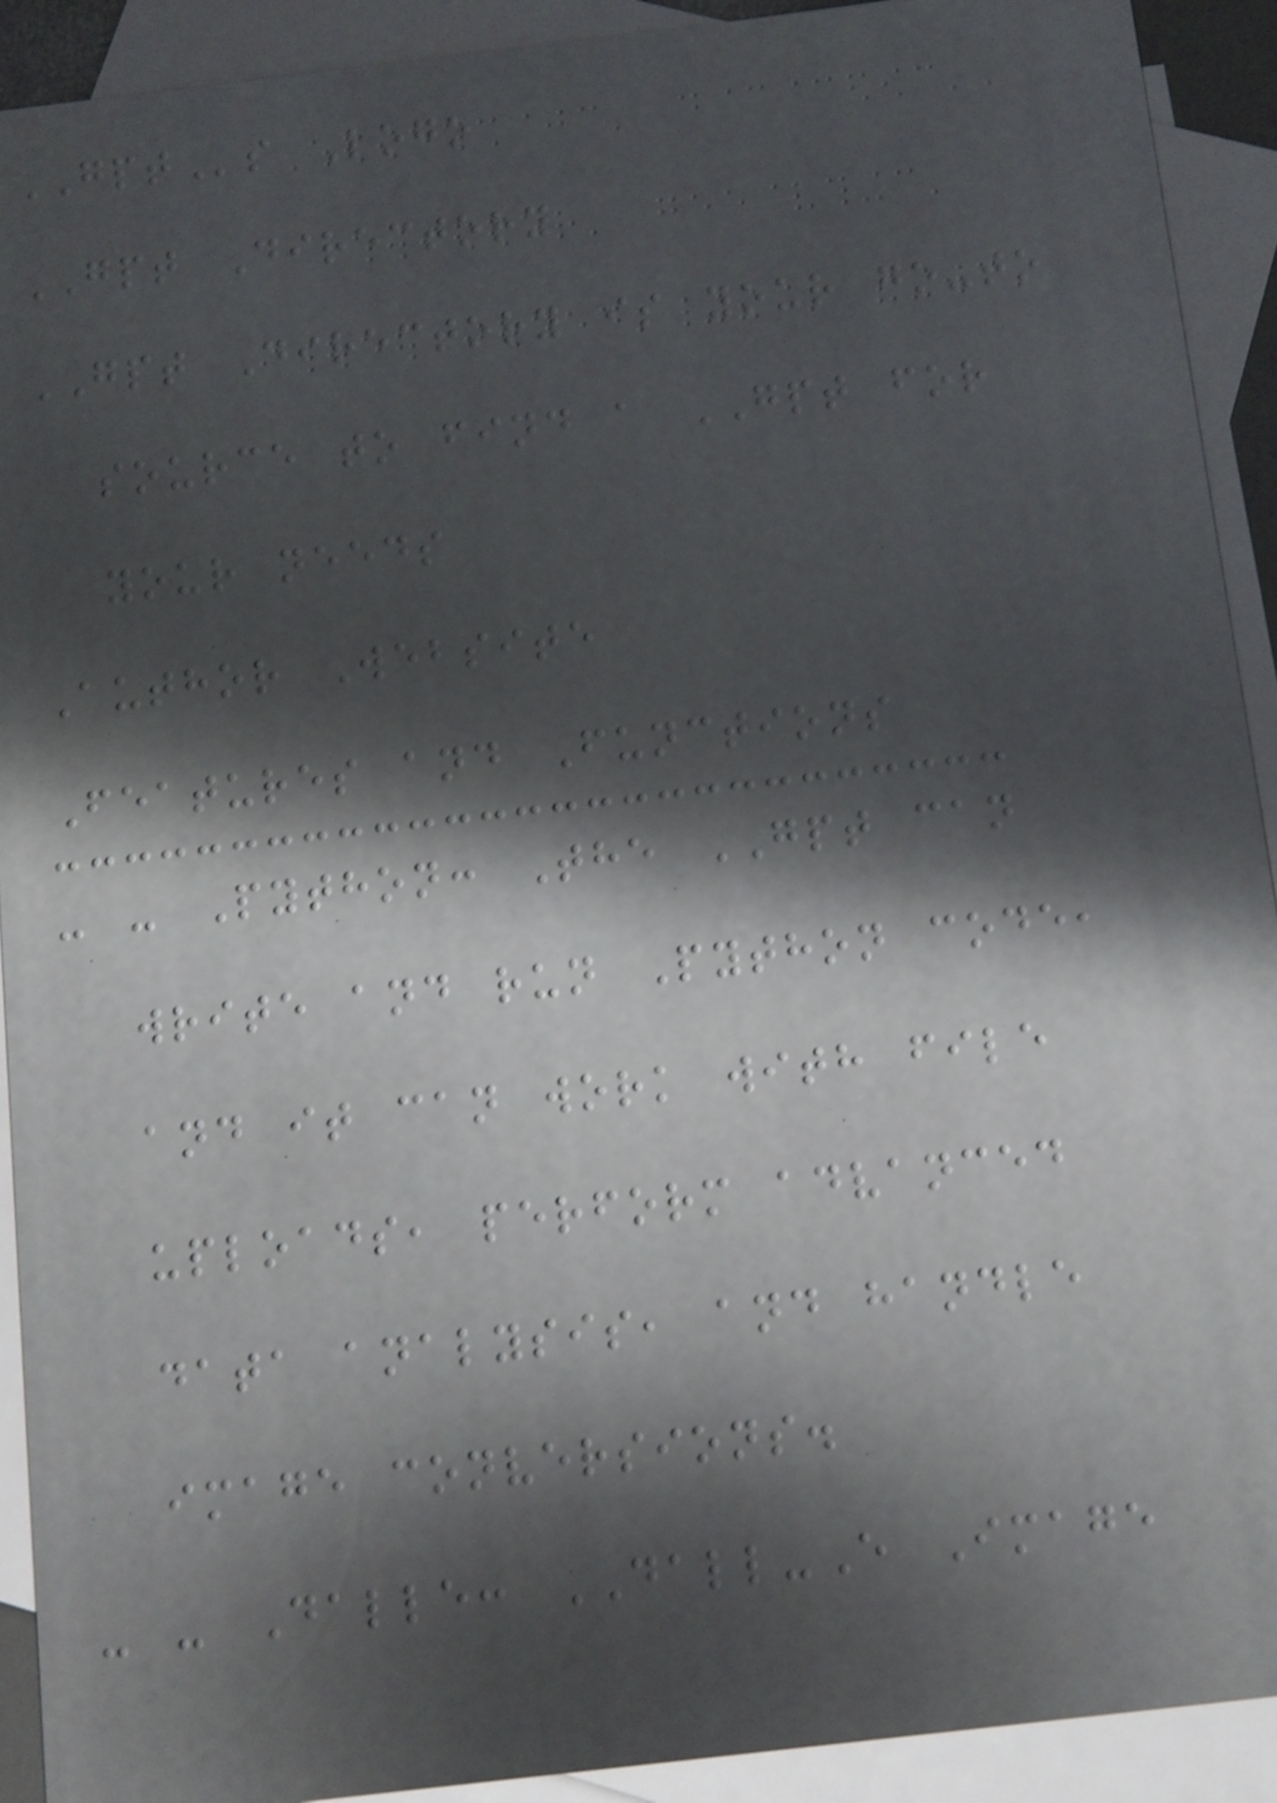GPTs Logo
GPT Directory
GPT Directory is your go-to
source to find a GPT for
your needs
Author Website
Features and Functions
- - Python: The GPT can
write and run Python code,
and it can work with file
uploads, perform advanced
data analysis, and handle
image conversions.
- - Dalle: DALL-E Image
